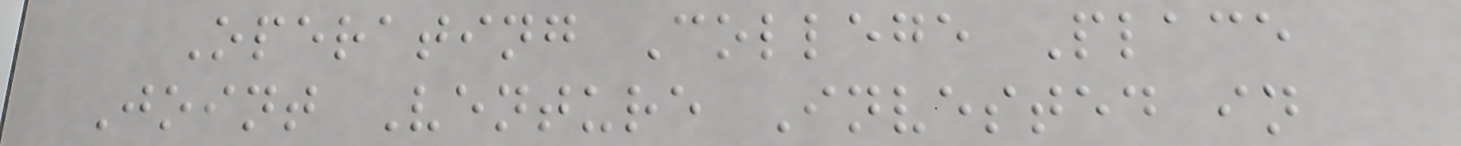Operating College Place
Joint Venture Invested in
